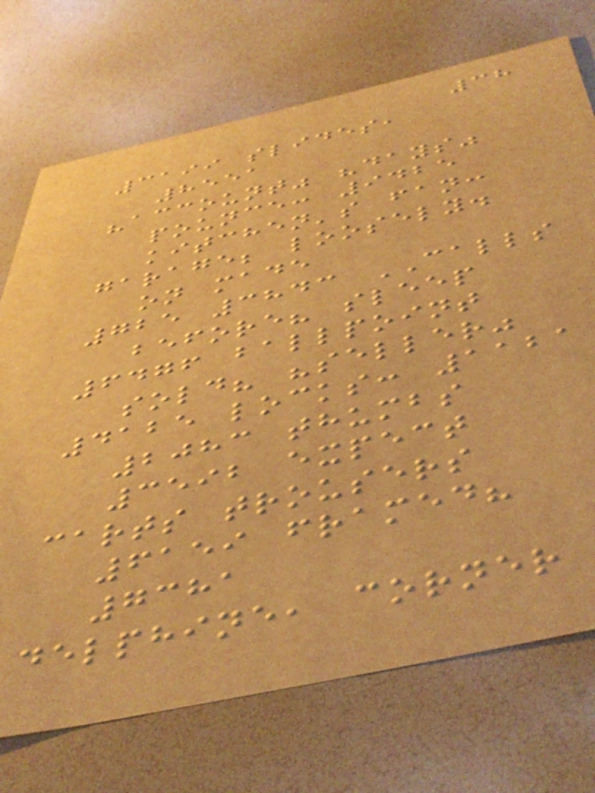38
3199 slides,
8551
"account" "days"
pounce: 9425
kitchen's fan:
garage; loosely.
on made
725 3843 CALLS
before? sleep
6476 ballpoint
sold? "seller"
4125 locks: 1121
2083 thumbs
3592 expect
carts trousers
6159 framed?
7381
delphine, corner
